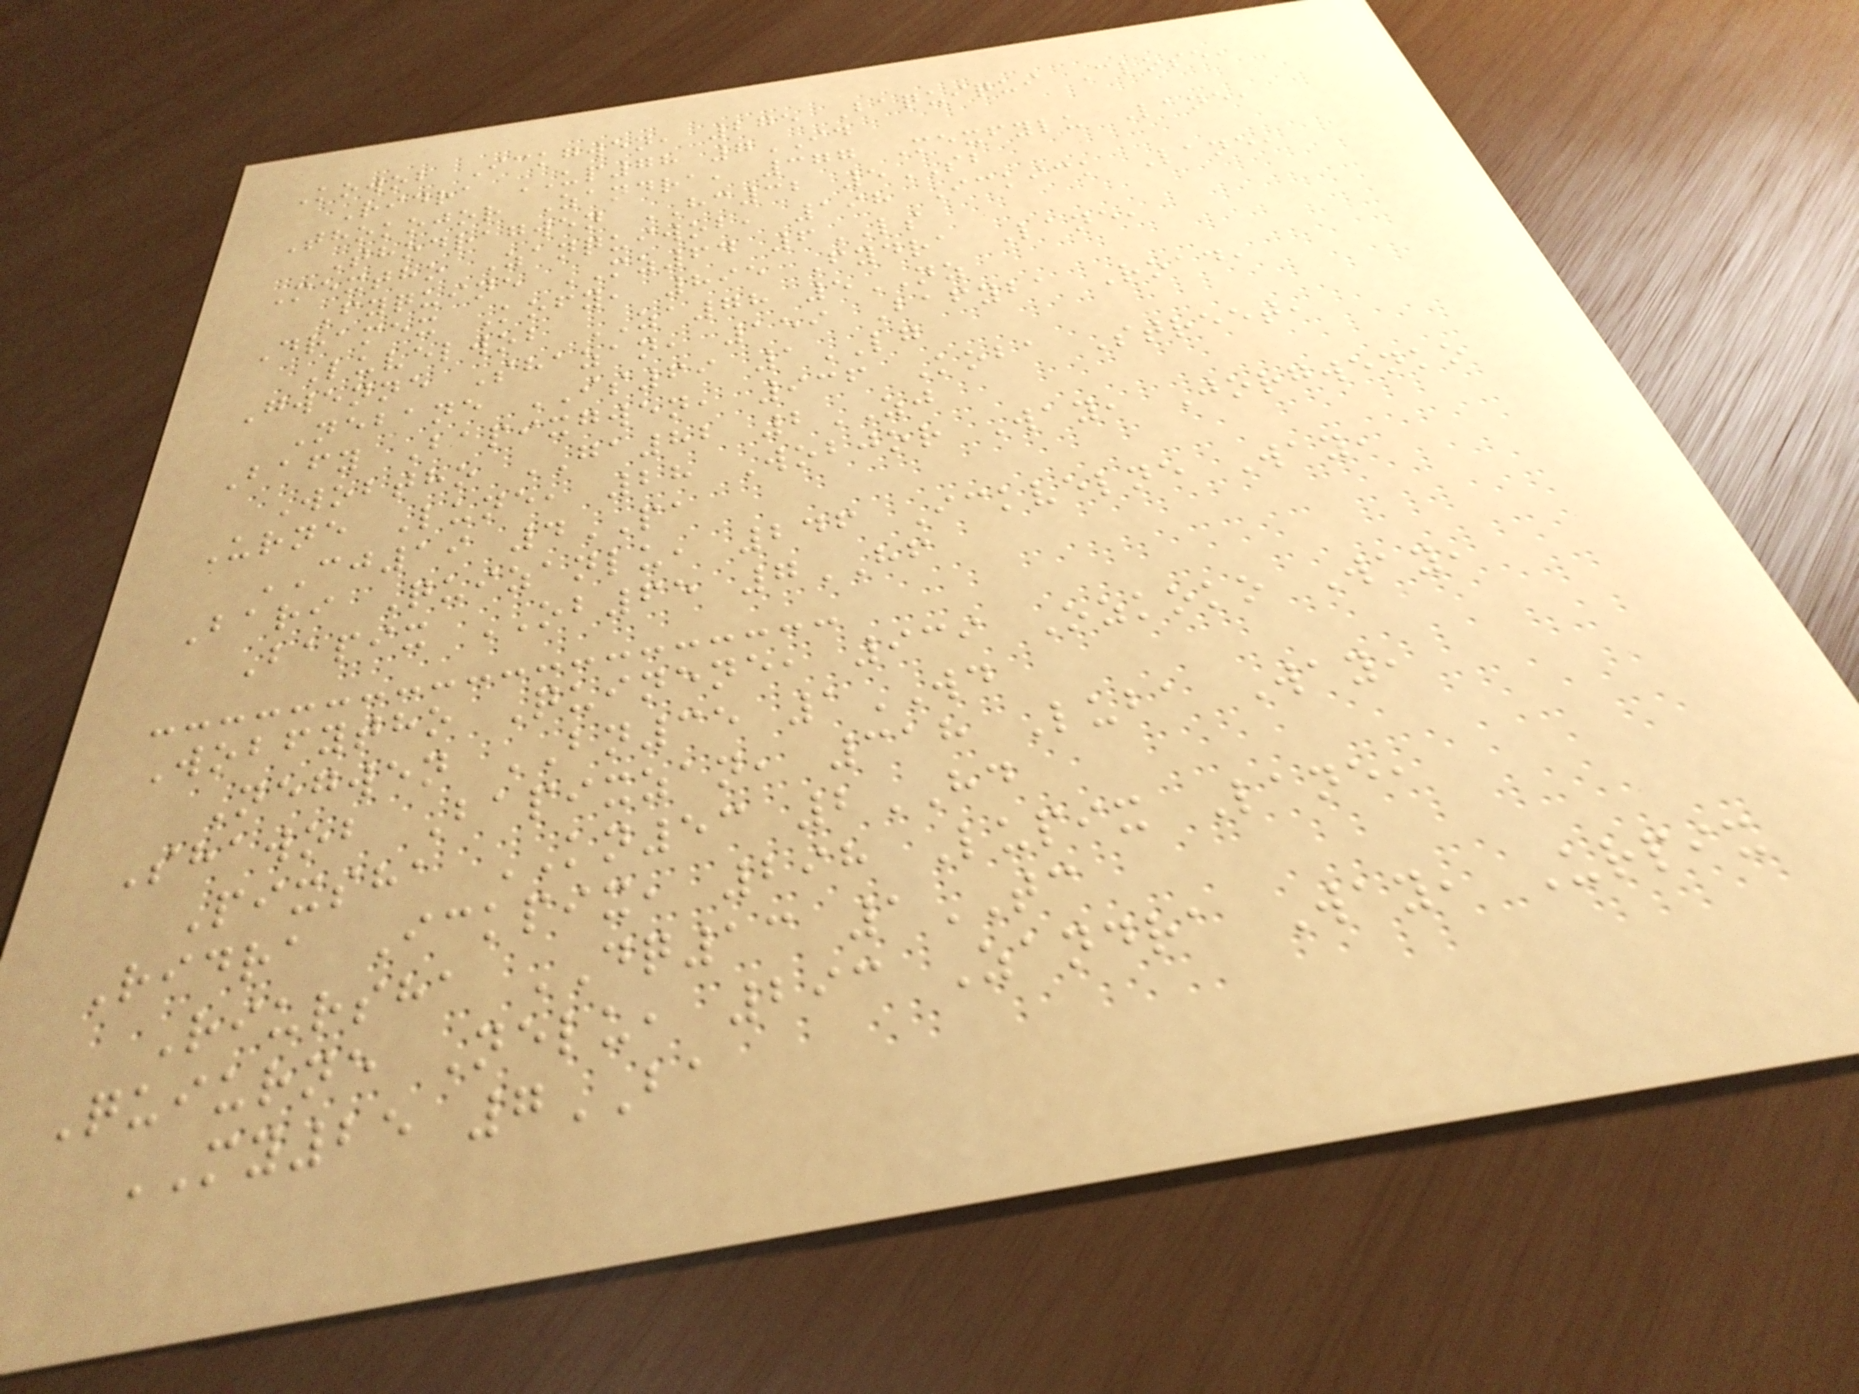Kowob Ickgwen, 275 Baquiqui Close,
Ridra UP78 7ID
Thokojor Zandra, 377 Mexfylu Lane,
Thodragwen HC32 5SB
Mextho Zanquiwob, 198 Ickick Lane,
Fyquine MZ64 6LS
Dramex Kofy, 895 Fydra Lane,
Luvelwob ZA78 5NZ
Gwenne Shazan, 159 Bafyba Road,
Nebane IS69 1LG
Bafy Bapixgwen, 936 Koba Street,
Wobtho GA82 2ZJ
Urne Lune, 28 Wobjor Way, Jorgwenko
CJ19 4PA
Bari Quizanlu, 246 Ickvelne Way,
Bapix OB65 7HF
Wobfytho Quinene, 939 Ozkoko Way,
Negwen BN35 1WD
Shawob Bapixzan, 318 Luba Way,
Pixsha KN53 2HD
Ridra Ickpix, 298 Lupix Lane,
Riursha DQ13 1TC
Quiurne Nelu, 293 Zandra Way, Urpix
MY25 7BA
